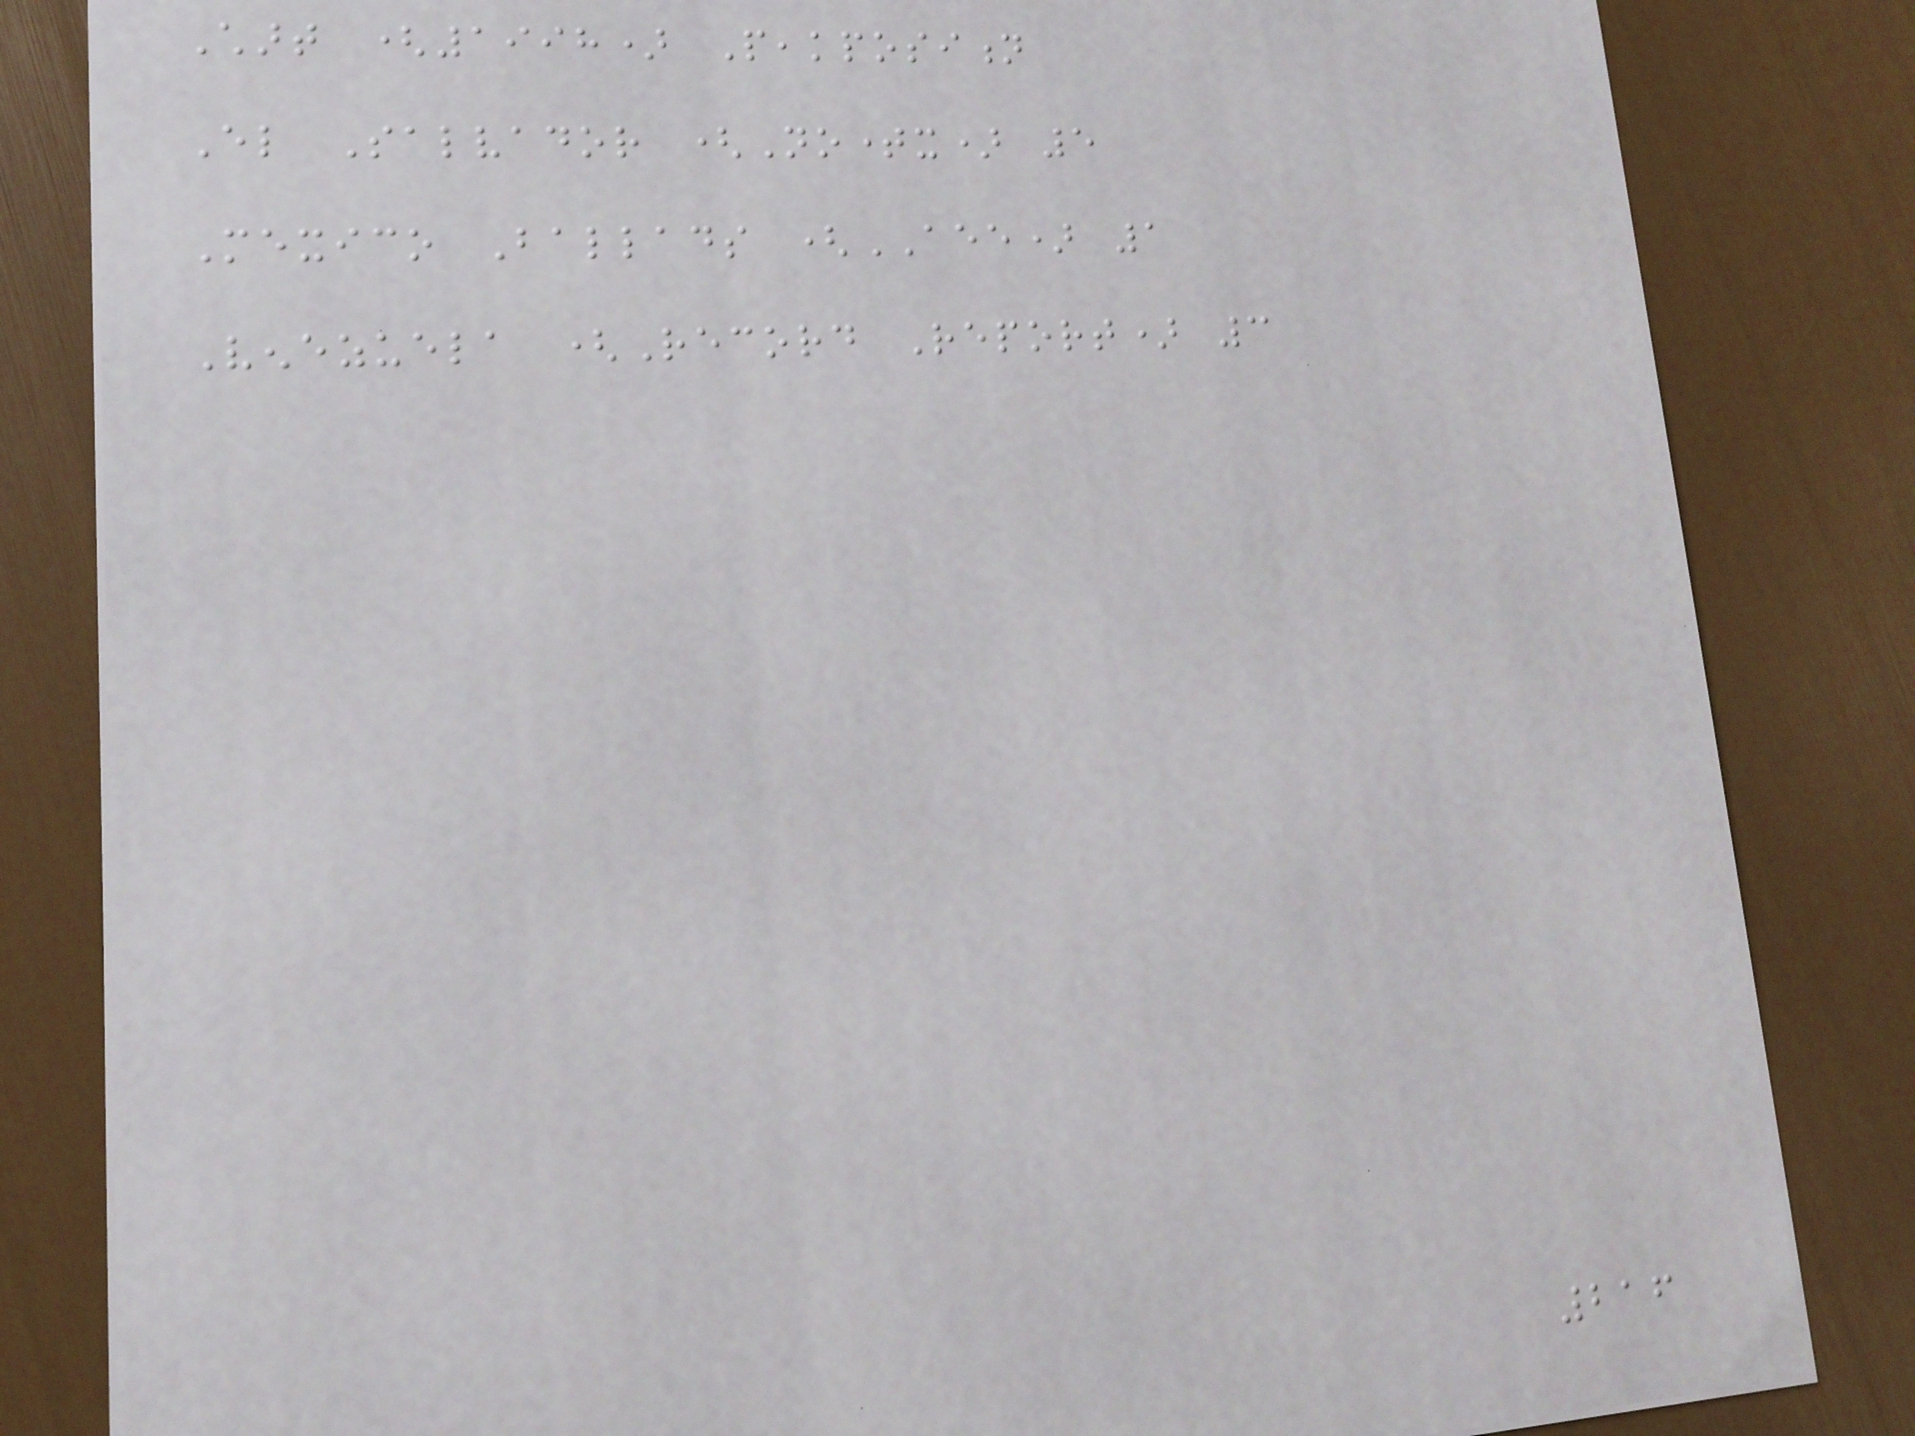Chart (1998) Peakposition
El Salvador (Notimex) 5
Mexico Ballads (AEE) 1
Venezuela (Record Report) 3
216
